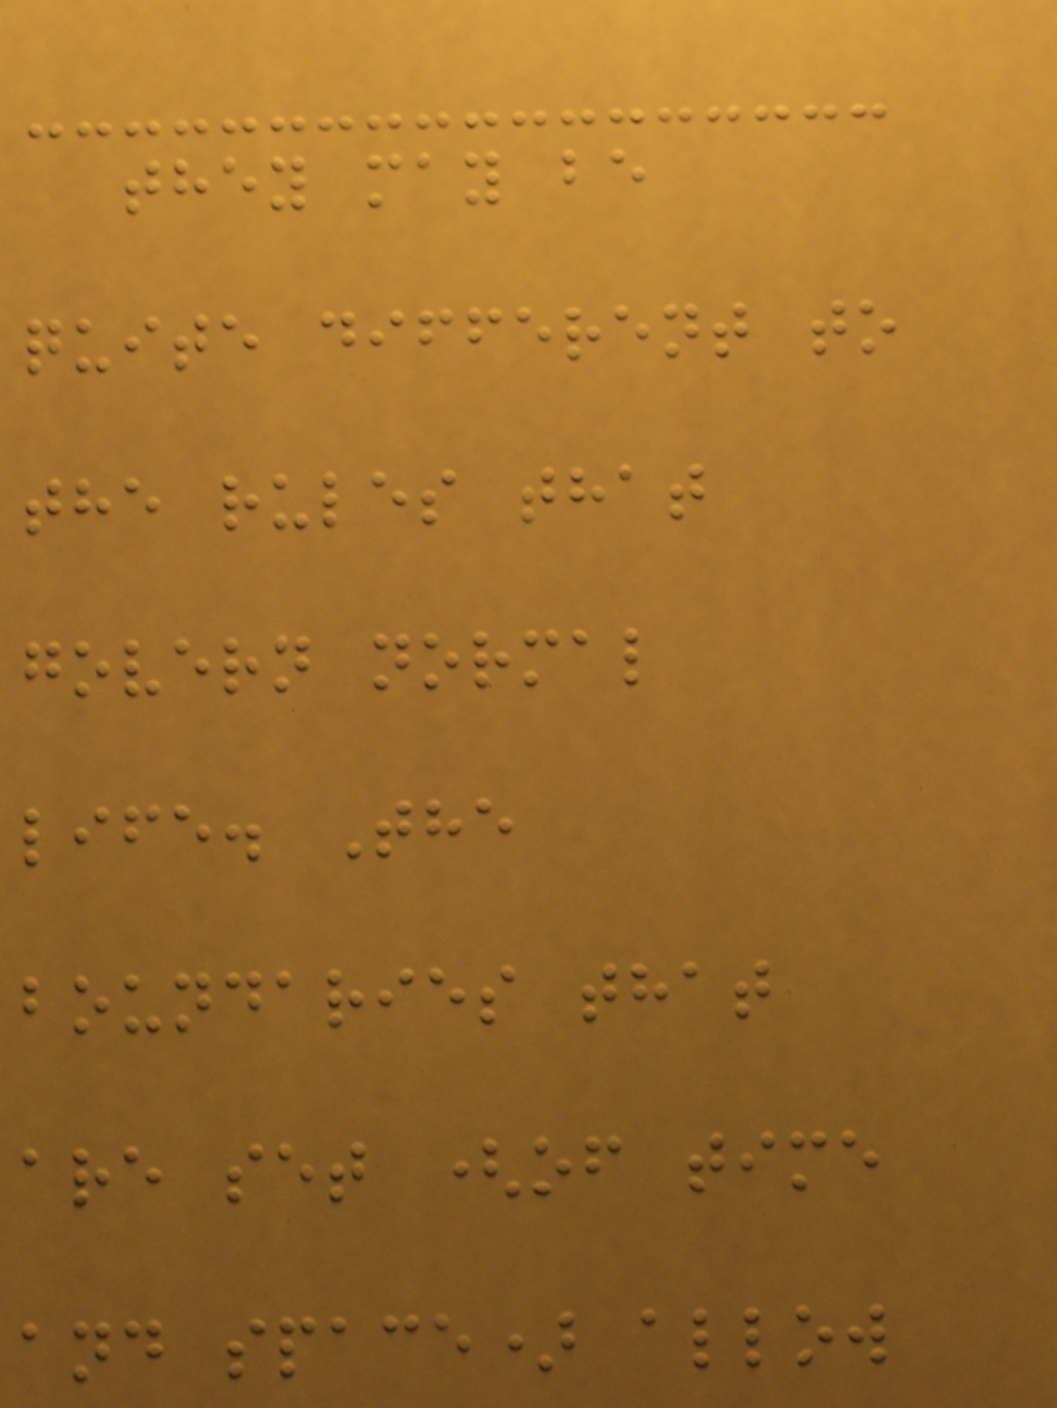they may be
quite different to
the rules that
govern normal
life. The
boundaries that
are set (of time
and space) allow
